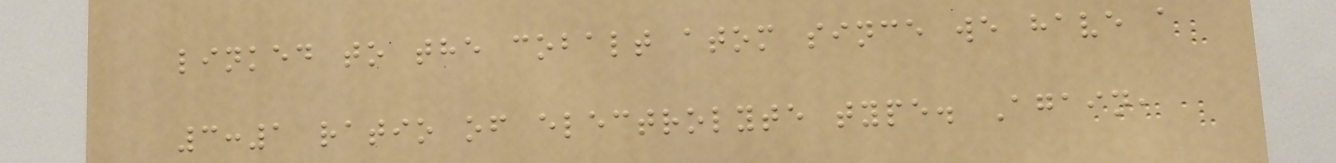linked to the cobalt atom since we have a
3:1 ratio of electrolyte type. Again,
